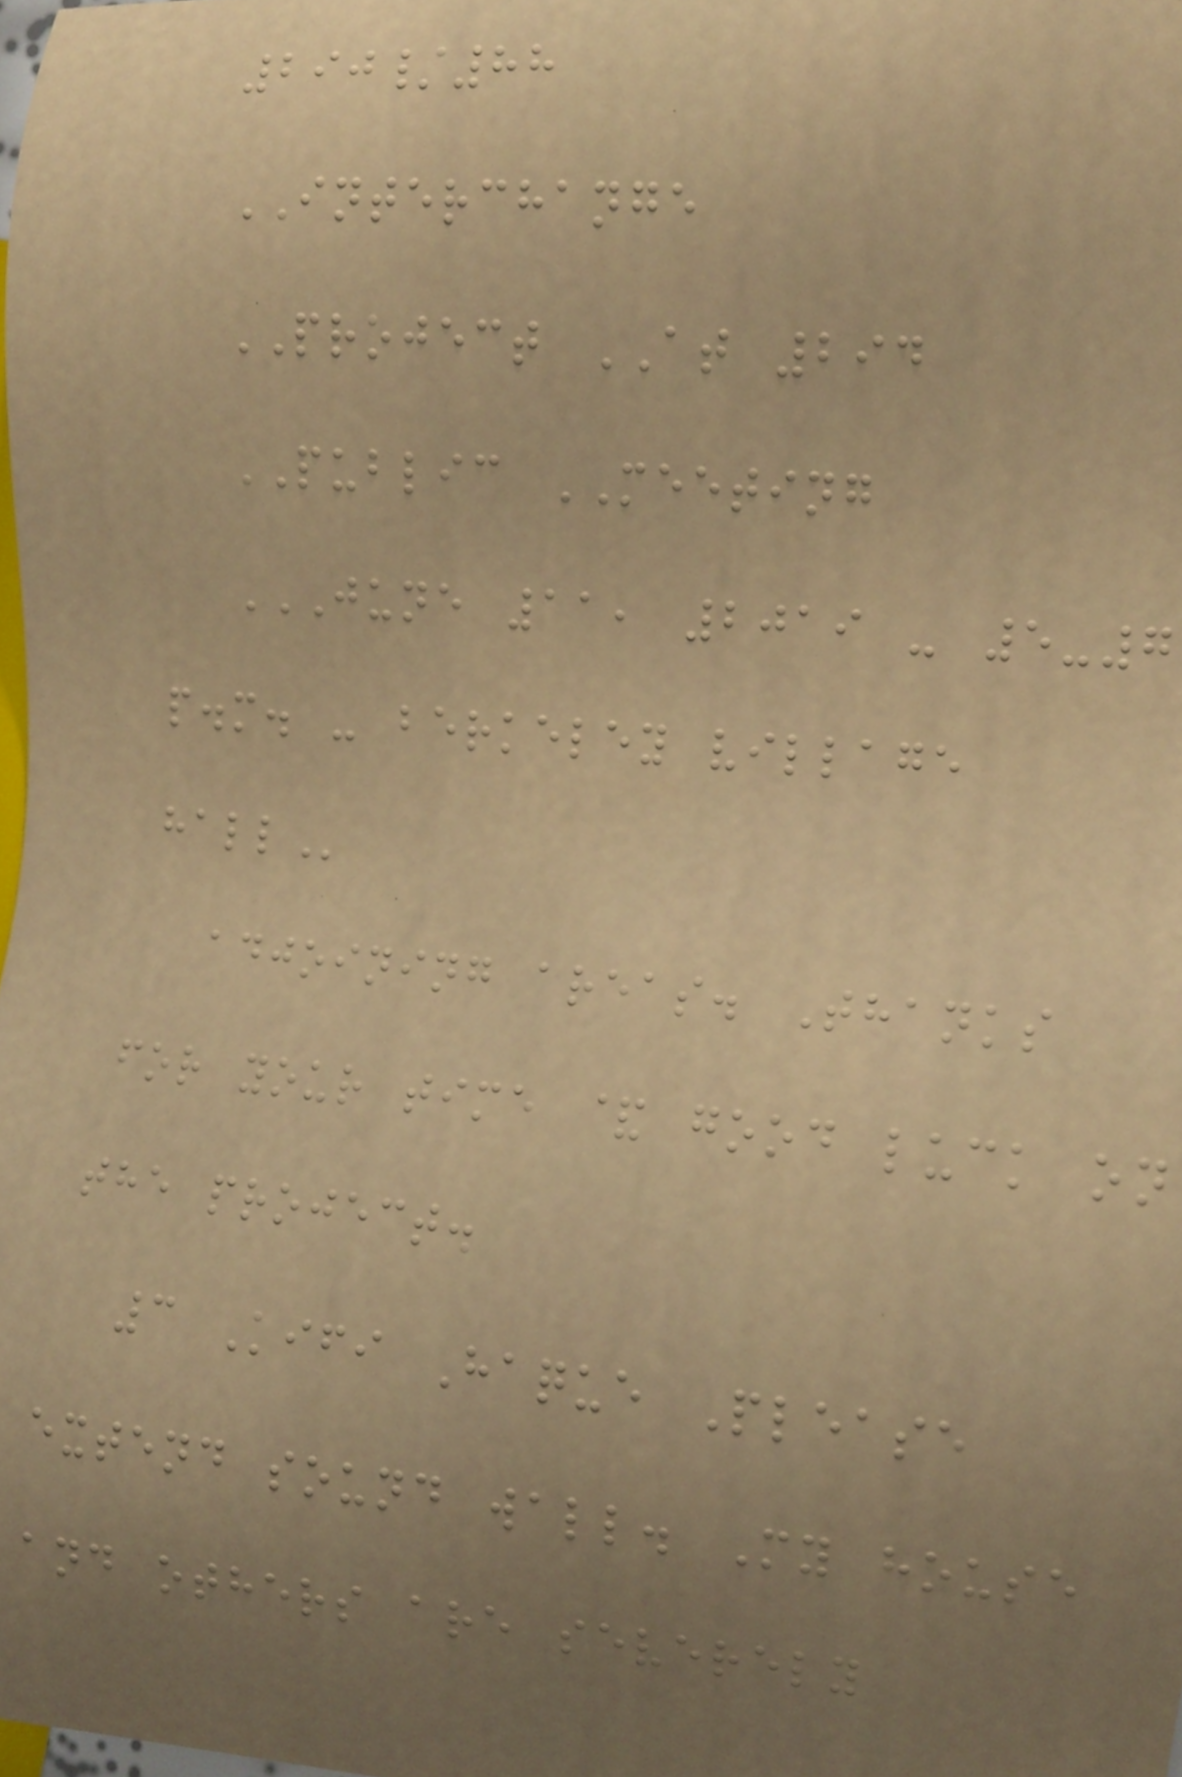290/88
INTERCHANGE
PROJECT AT 294
PUBLIC MEETING
JUNE 11, 2019 - 5-7
P.M. - BERKELEY VILLAGE
HALL
adjoining areas. Thanks
for your time & good luck on
the project.
3 Kifi Haque Please
extend sound wall. My house
and others are severely
